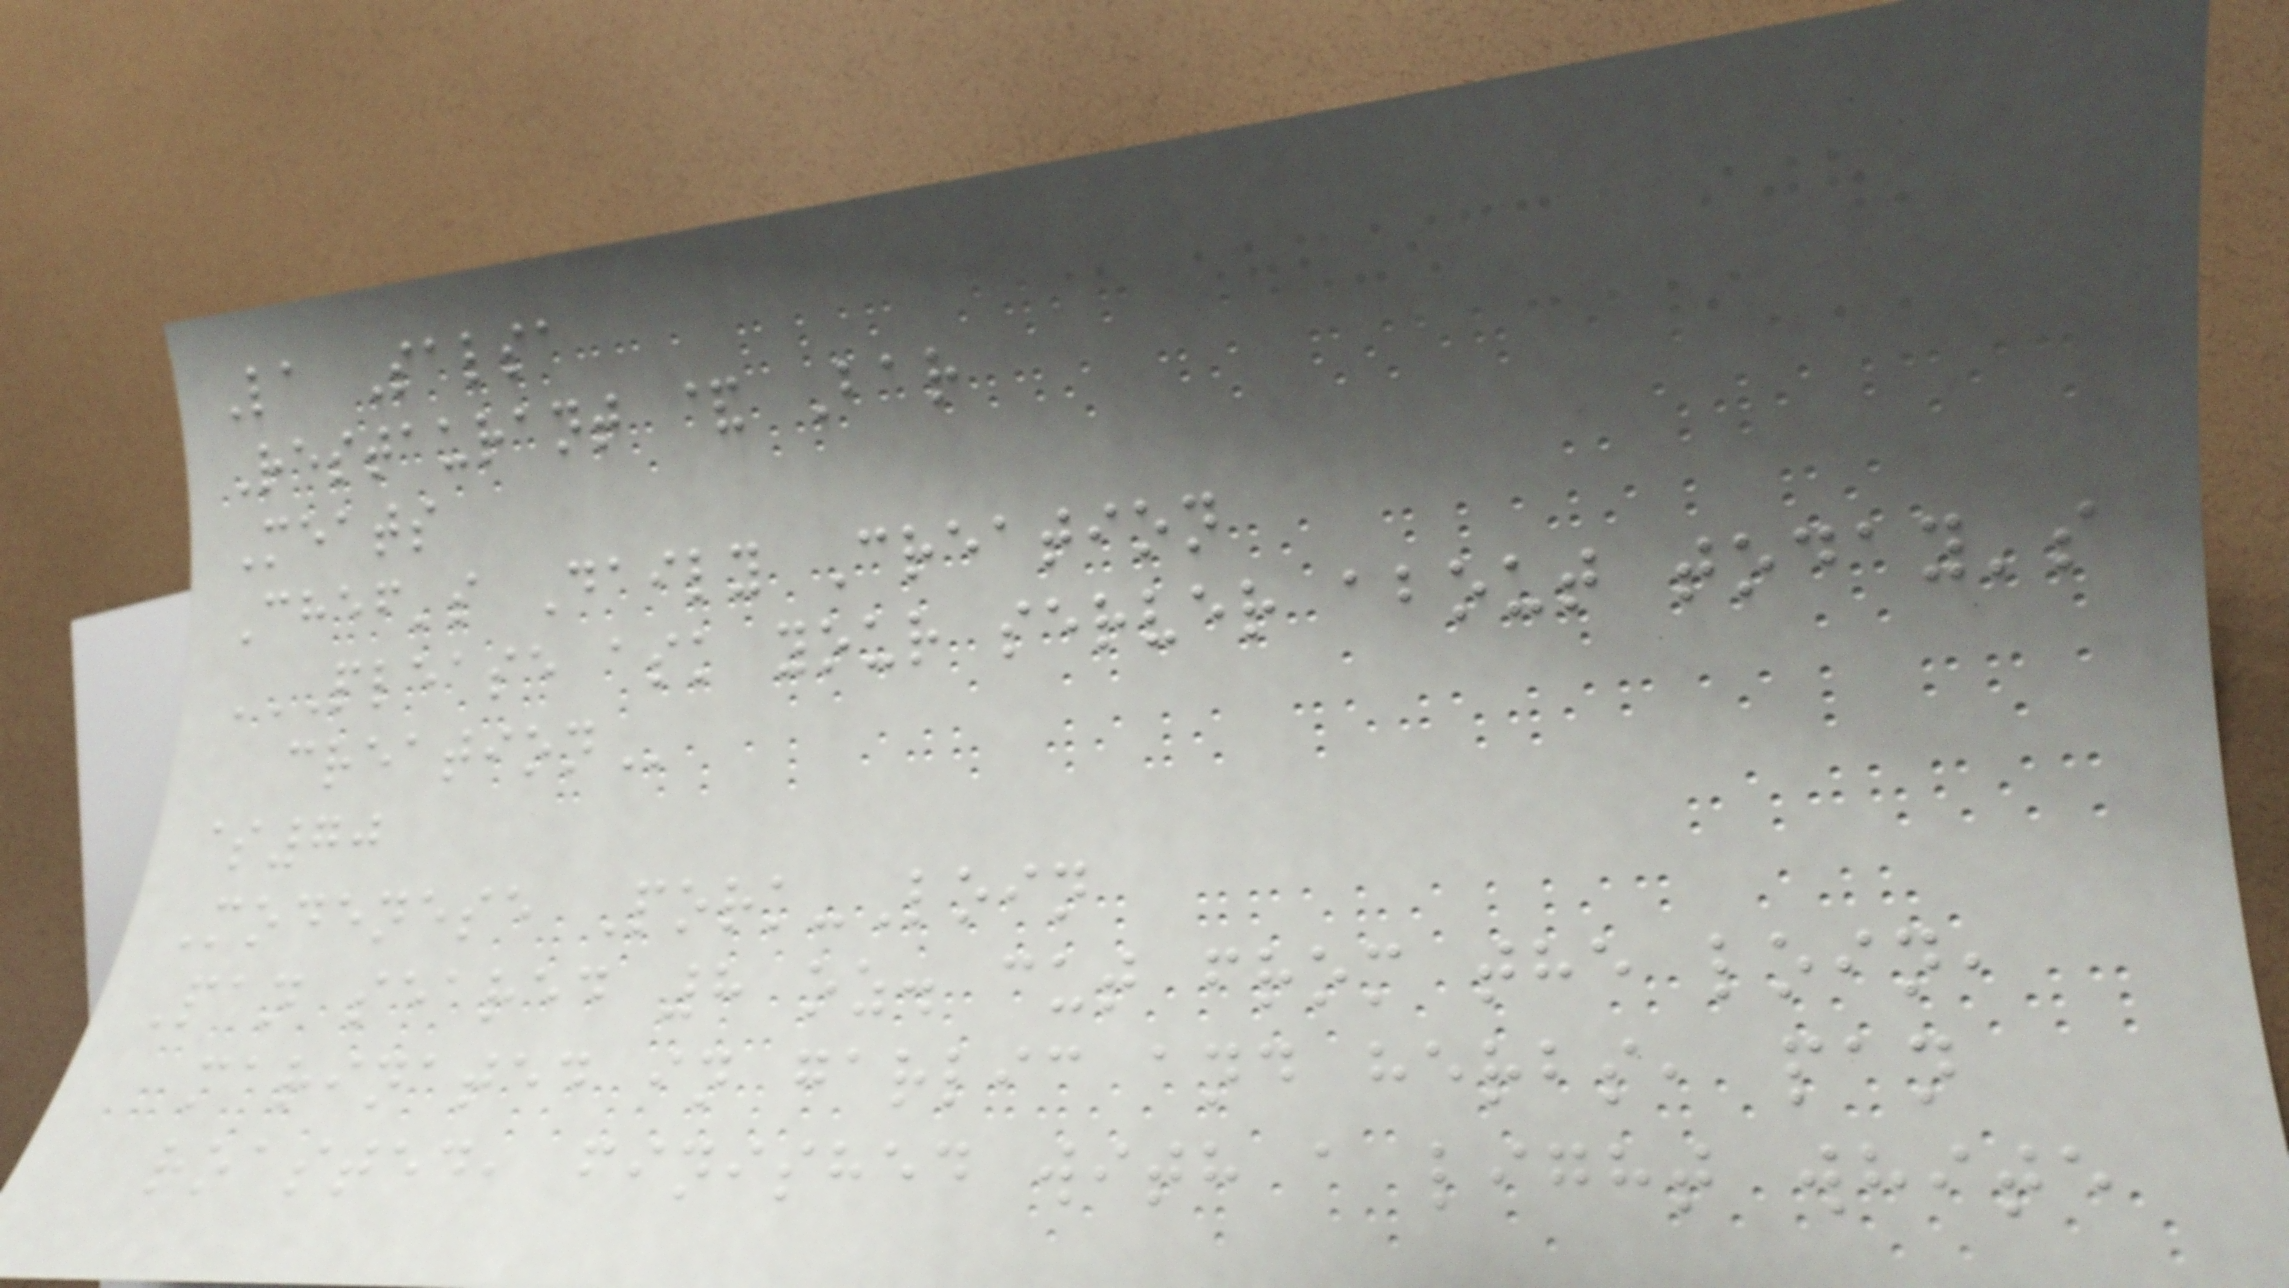La Salsa
Restaurant & Bar
Meats
Chef's Daily Creation
PLEASE ASK YOUR SERVER ABOUT TODAY'S
CREATION
$70
Modenese Pork-Loin
Pan seared 8 oz. cut from the loin,
marinated in garlic and herbs, pan
roasted, finished with a light white
